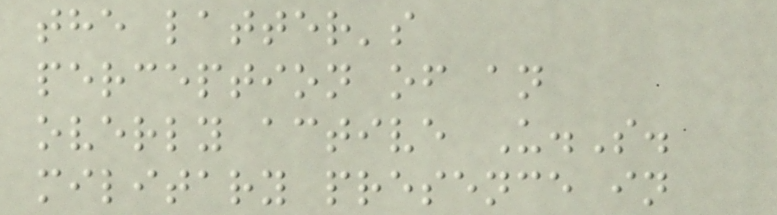the latter's
perception of an
overly active U.S.
military presence in
